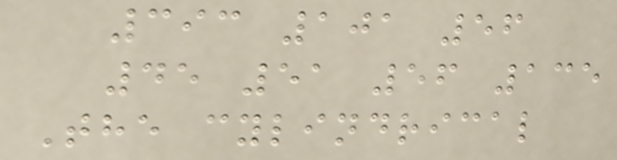393 101 56
45 51 56 135
The cylindrical
